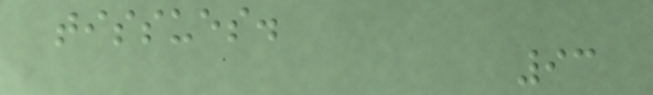tissues.
93
